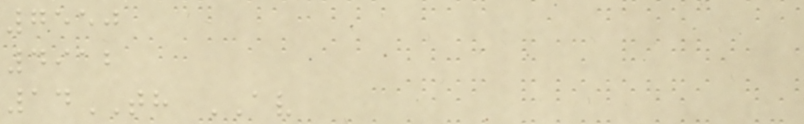7550
4912
14TH AV
